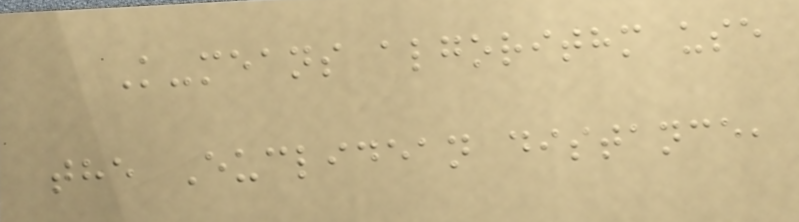K-means algorithm use
the Euclidean distance,
